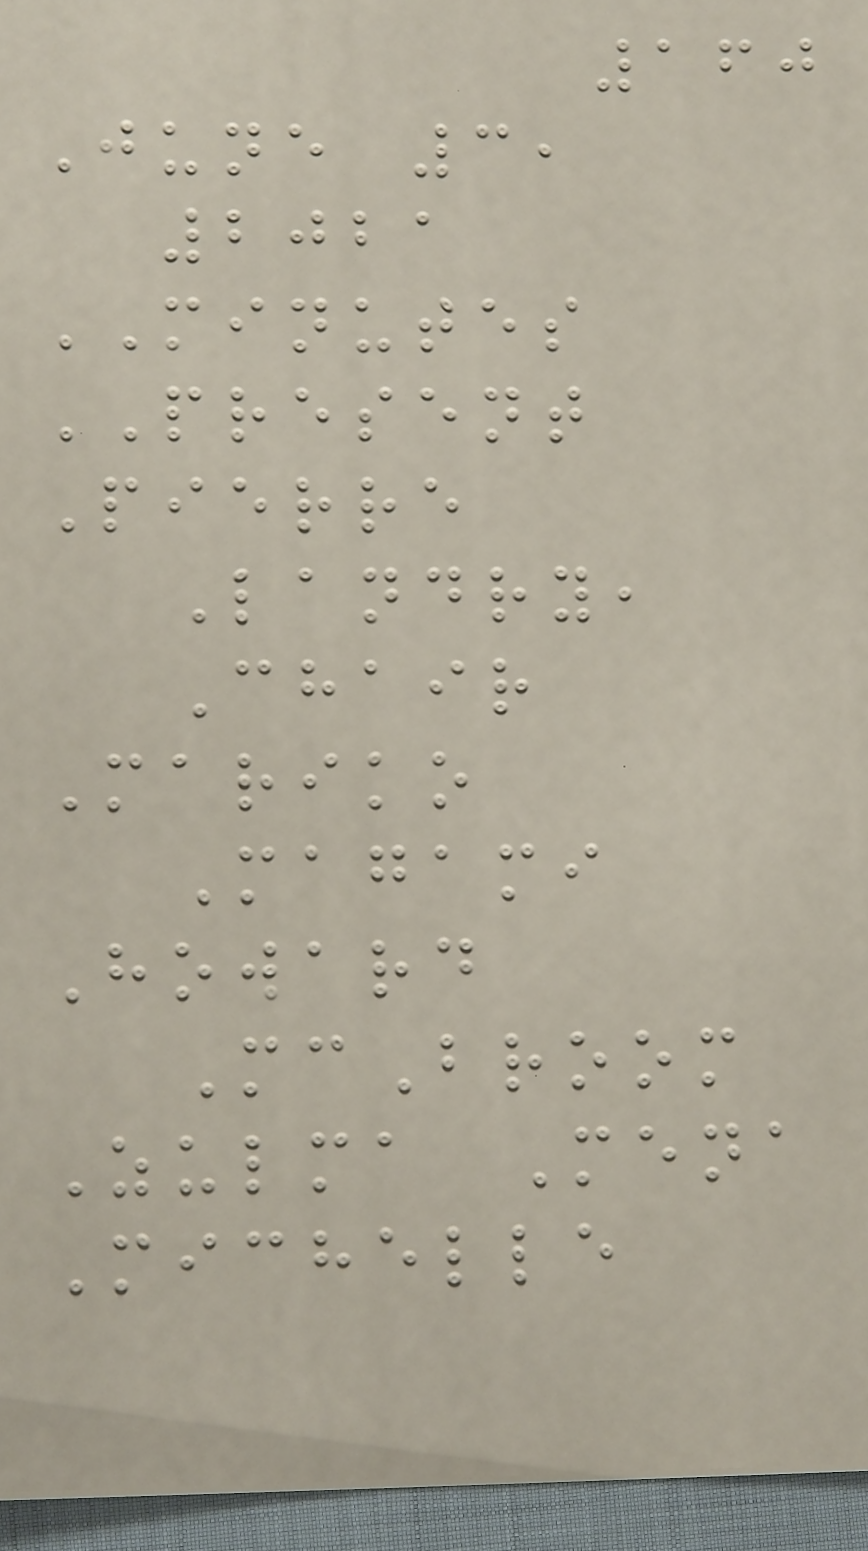160
June 3,
2021
MINUTES
PRESENT
Pierre
Landry,
Chair
Mariko
Magami
Howard
McBroom
Zulma Mena
Michelle
